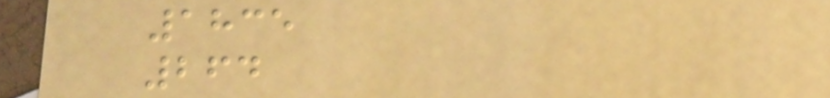1835
264
